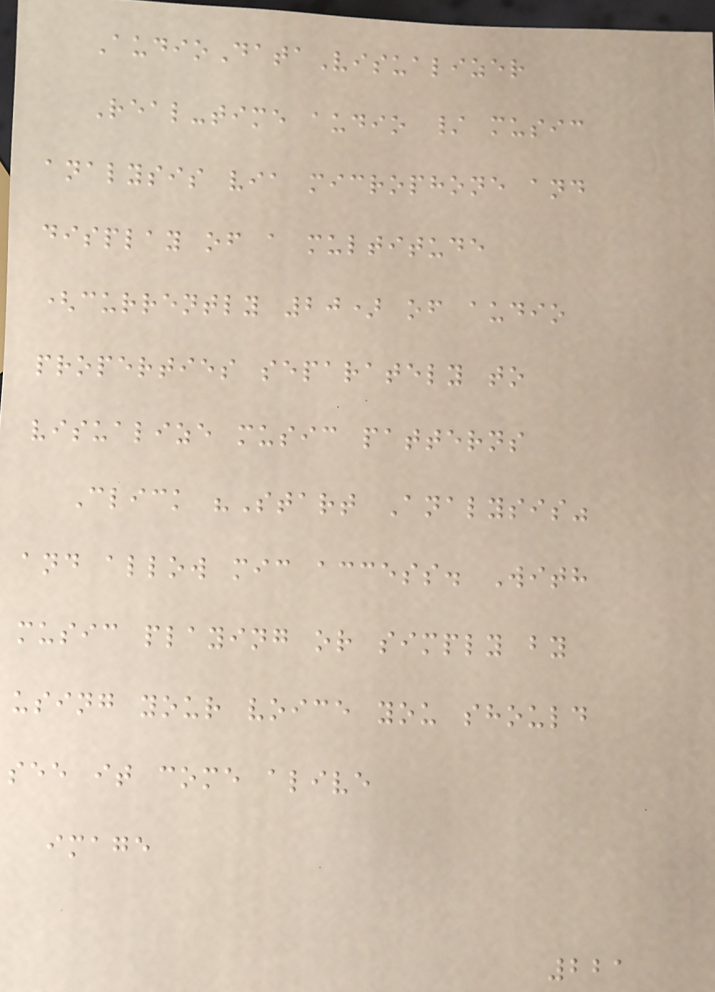AudioDataVisualizer
Real-time audio / music
analysis via microphone and
display of a multitude
(currently 20) of audio
properties separately to
visualize music patterns
Click "Start Analysis"
and allow mic access. With
music playing or simply by
using your voice you should
see it come alive
image
221
